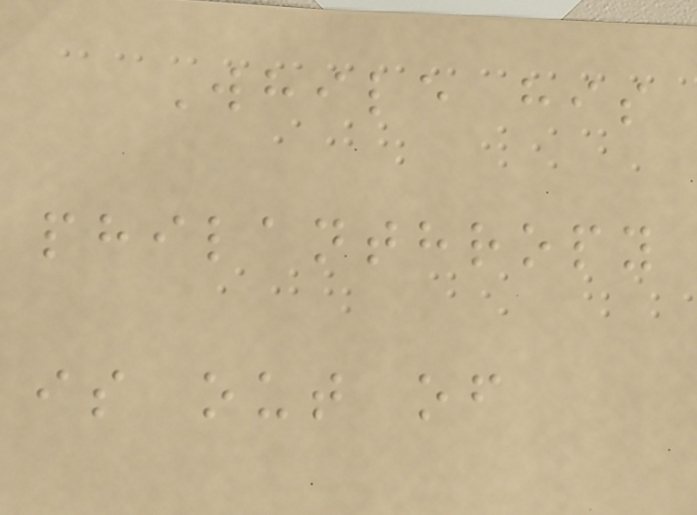While his
philanthropy
is out of
